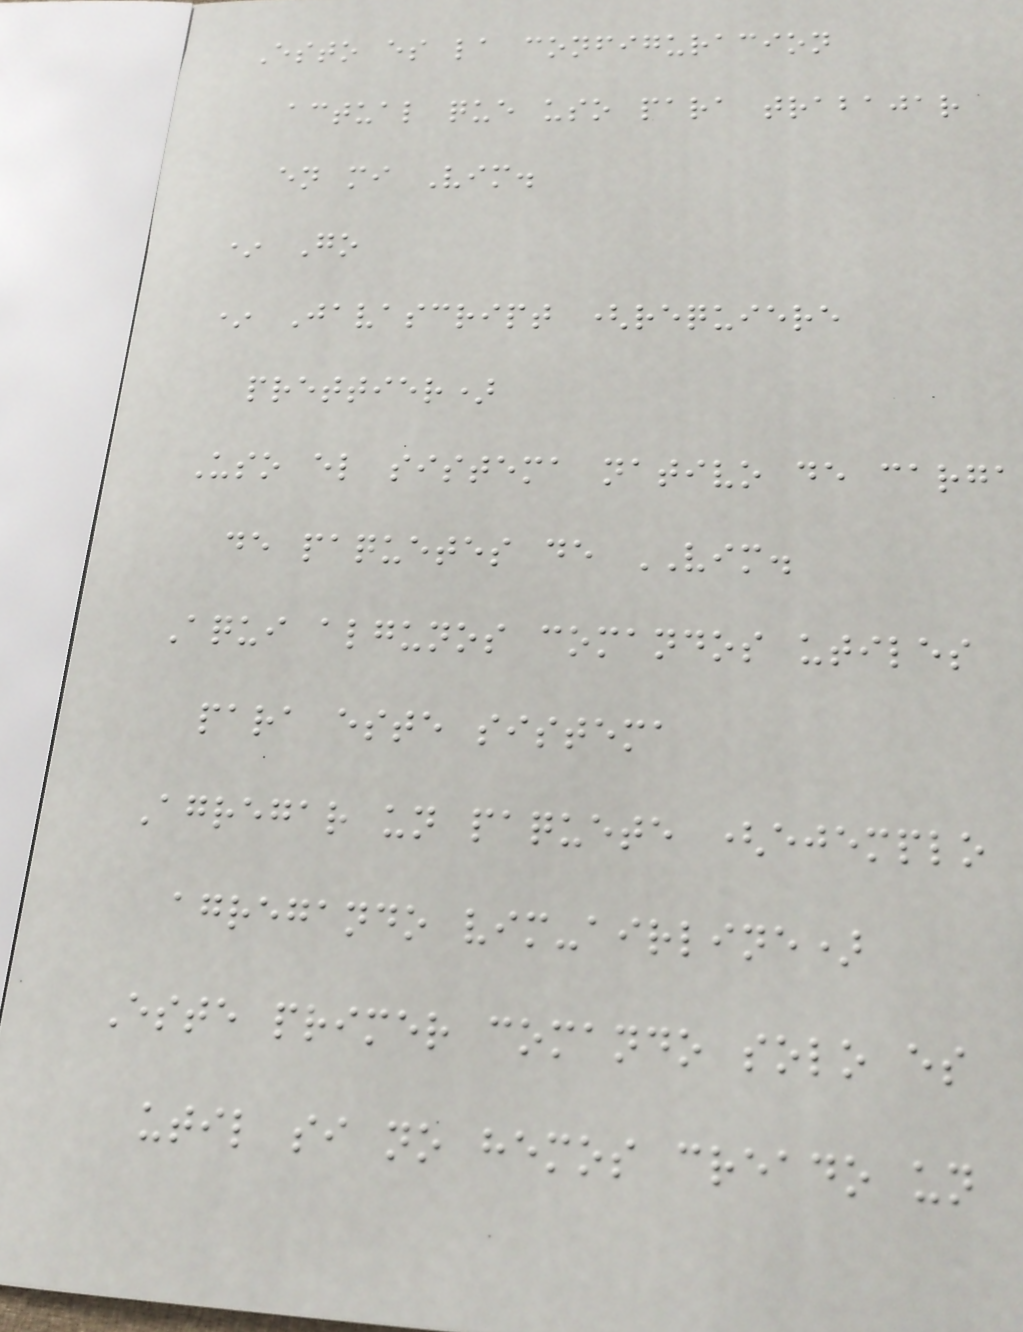Esto es la configuracion
actual que uso para trabajar
en mi Vim.
* Go
* Javascript (requiere
prettier)
Uso el sistema nativo de carga
de paquetes de VIM.
Aqui algunos comandos utiles
para este sistema
Agregar un paquete (ejemplo
agregando vim-airline)
Este primer comando solo es
util si no hemos creado un
